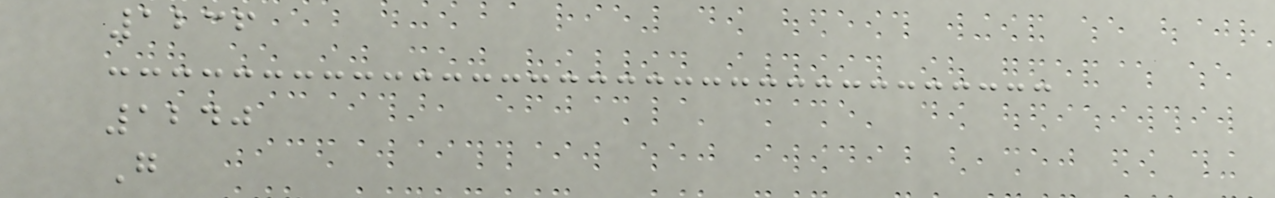1236
1240
G
